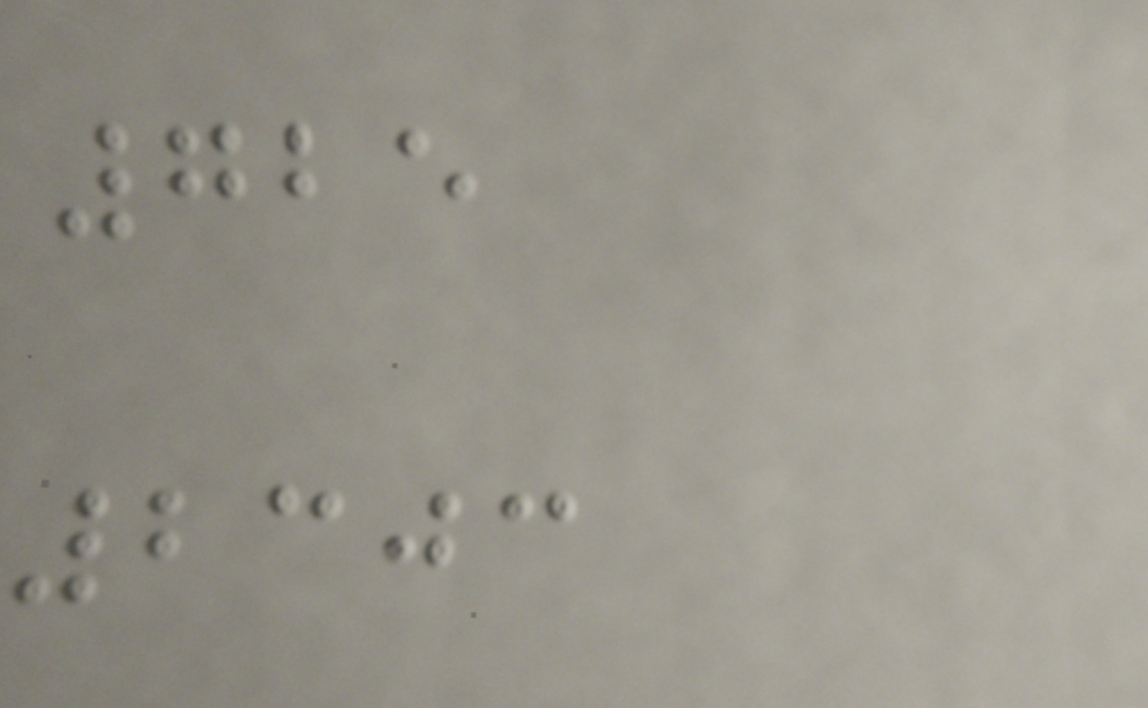725
2303
